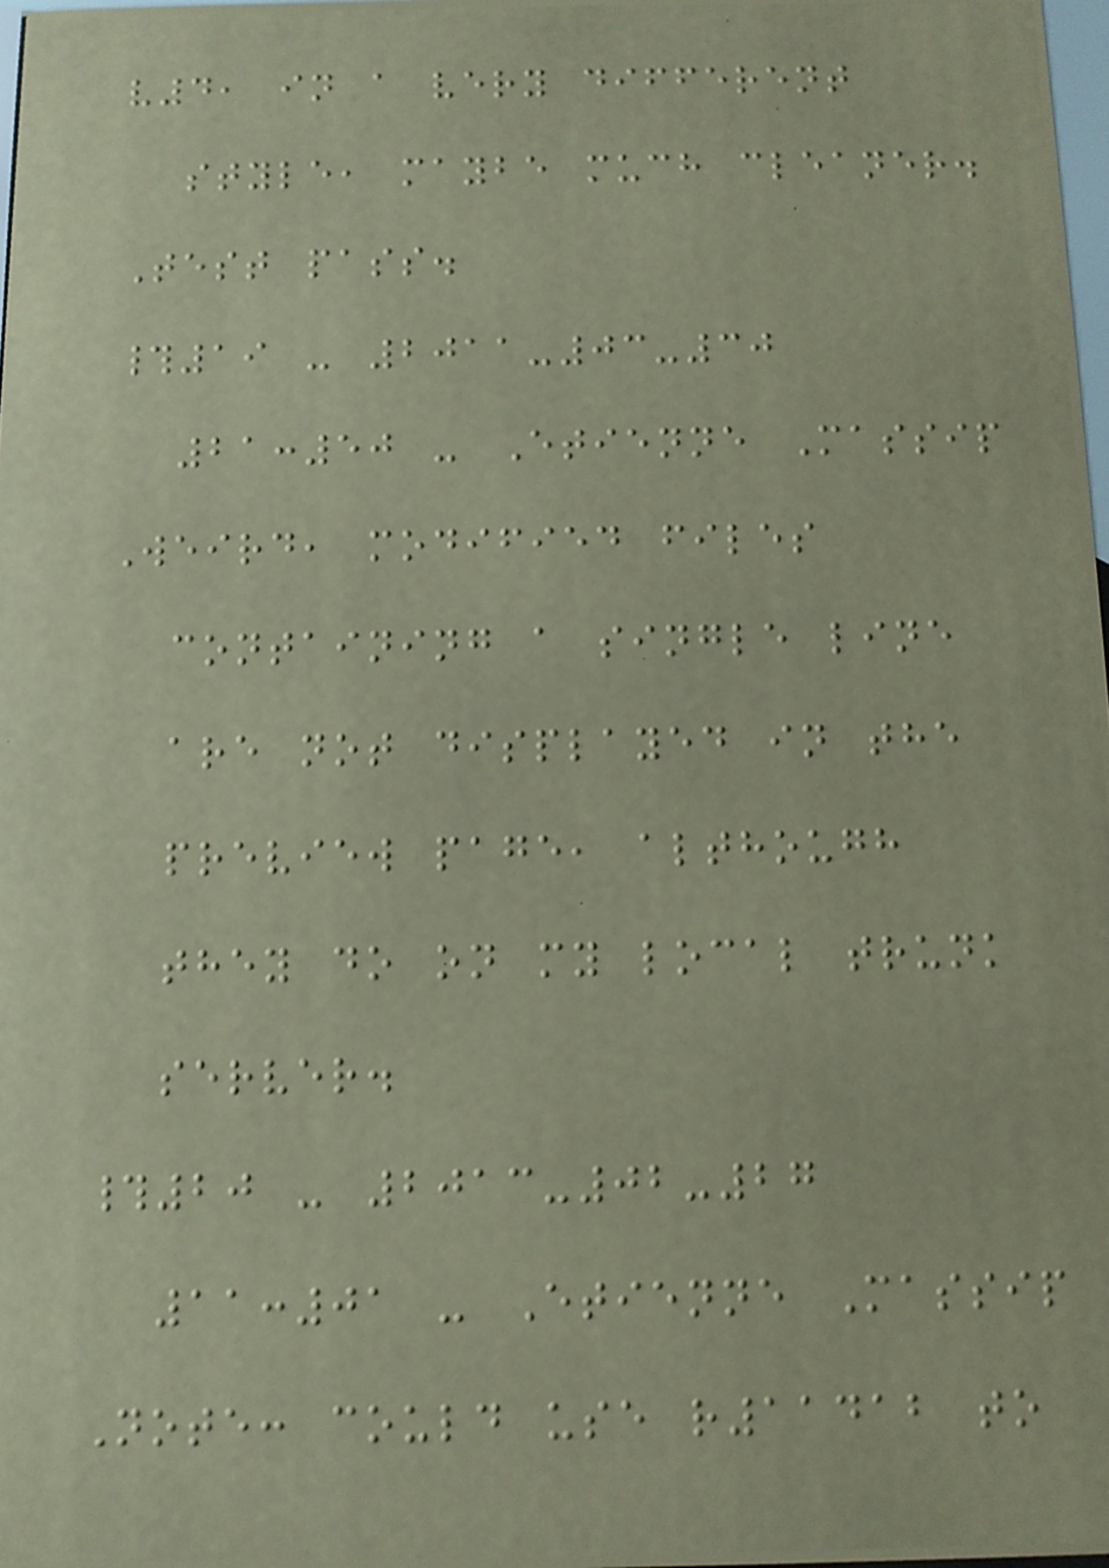v4, in a very different
style, maybe much cleaner.
Test pass.
#19 - 2011-03-30
21:50 - Etienne Massip
Weird, modified files
containing a single line
are not displayed in the
preview page, although
they do on my local trunk
server.
#20 - 2013-02-27
11:01 - Etienne Massip
Note: could use r11412 to
